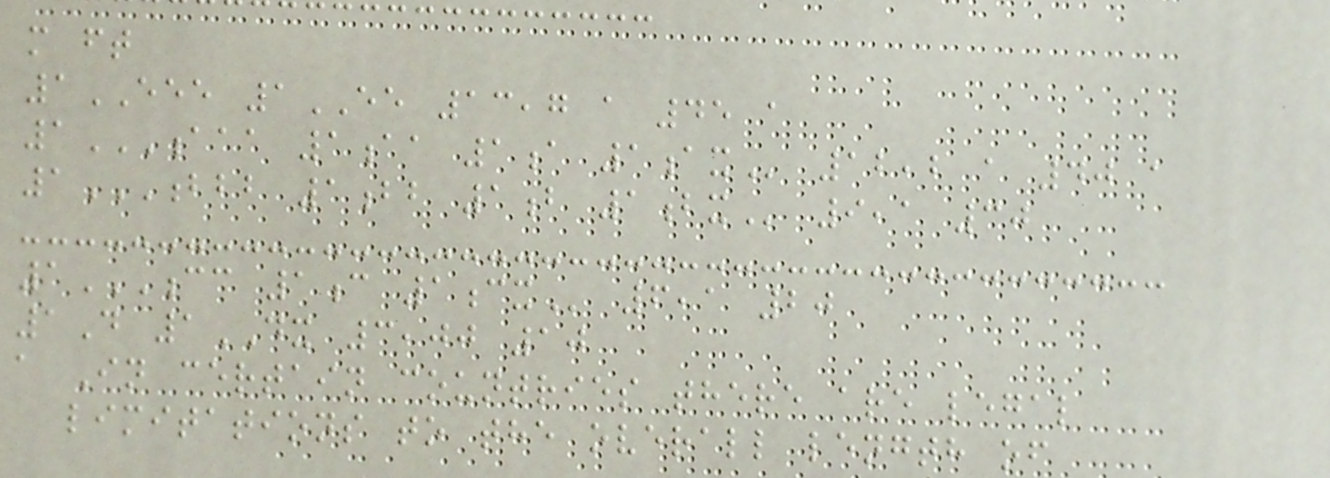m ft
1EEE 1EE 13,7 a 45 a
1AAA 1AA 1A 1AX 12,2 a 40 a
1BBB 1BB 1B 1BX 9,1 30
1CC 1C 1CX 6,1 20
1D 1DX 3,00 10
a In certain countries there are legal
limitations to the overall length of
